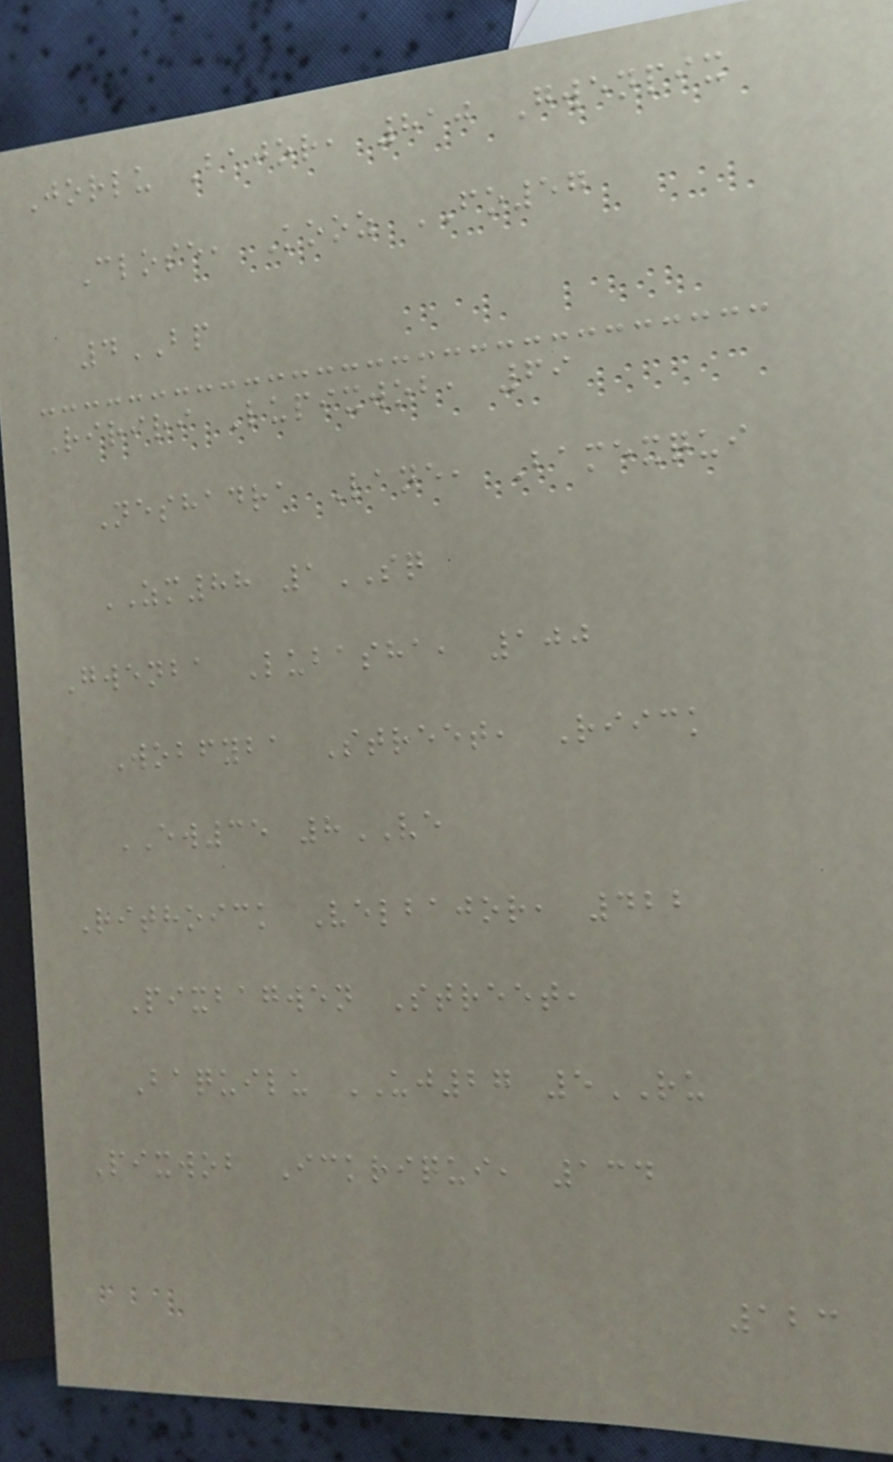Jorlu Bajor, 810 Gwenpix
Close, Kooz FO57
4BP
Ririri Lupixwob, 69
Neshadra Lane, Bamexqui
ZM88 1SQ
Gwenba Lubasha, 100
Wobfyba Street, Riick
EW35 8VE
Rithoick Velbajor, 422
Pixbagwen Street,
Baquilu UJ27 5RU
Pixwob Ickriqui, 134
123
